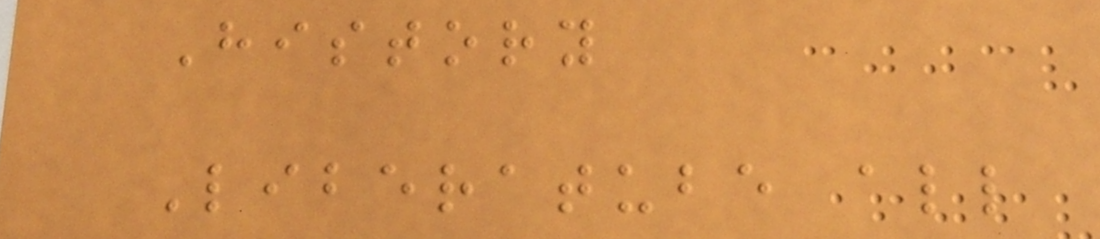History
Liberatube all
